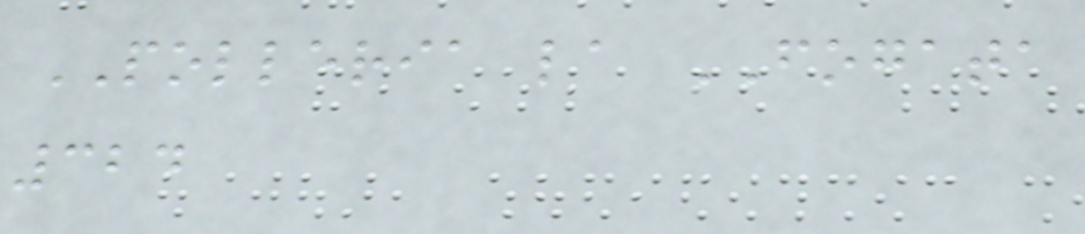POLLERIA la FOGATA
324
